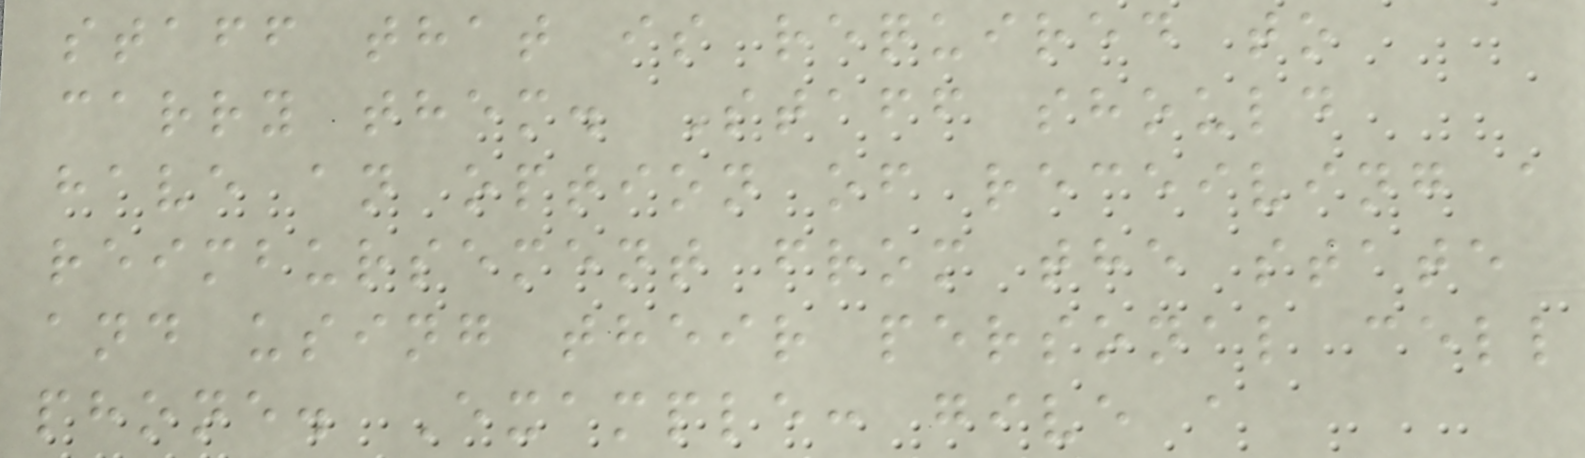staff that is required to
carry them. Staff should
have an option of receiving a
reimbursement from the state
and using their personal cell
phone. Example: give a
